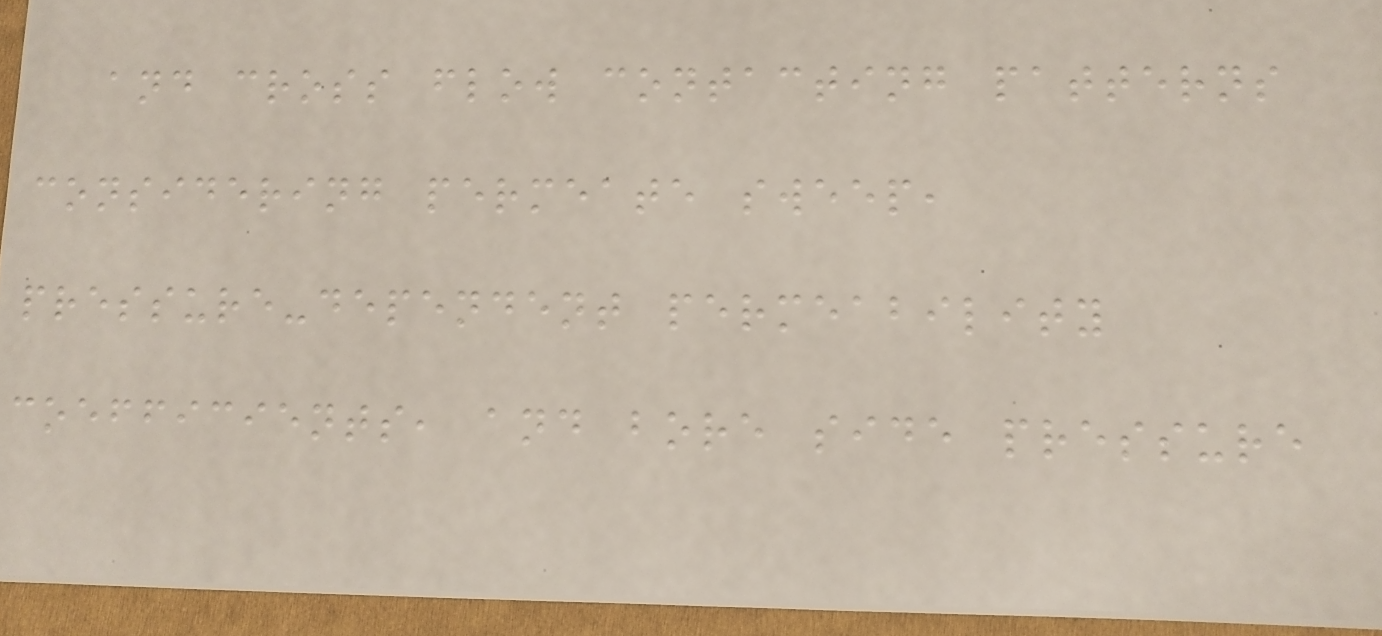and cross flow contacting patterns
considering permeate sweep,
pressure-dependent permeability
coefficients, and bore side pressure
